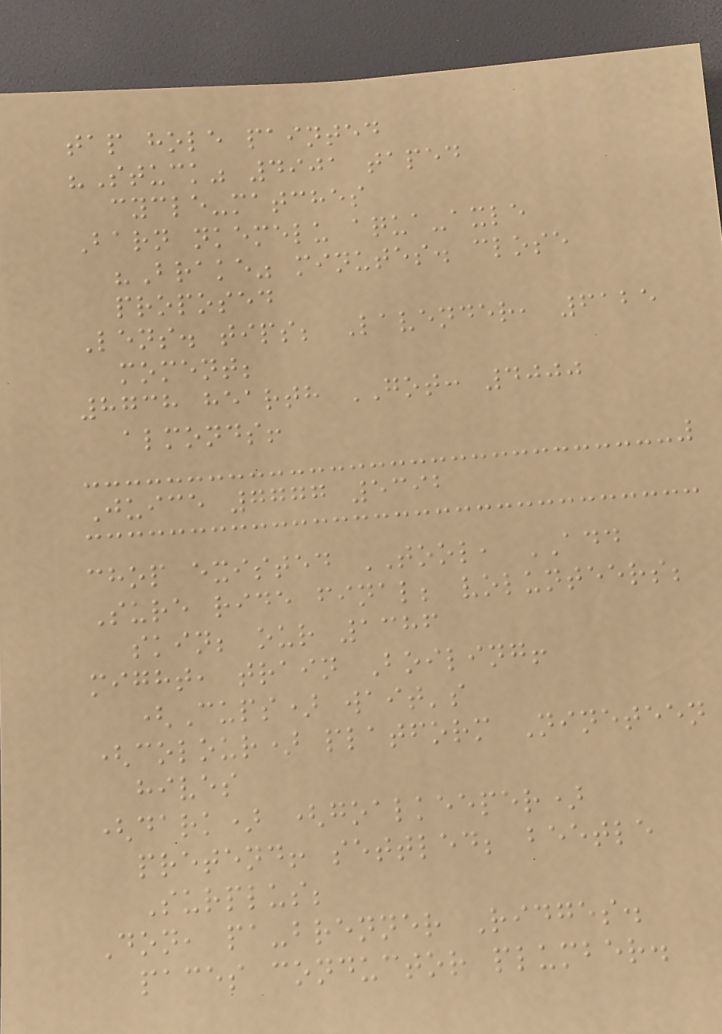tap hole painted
"Stuck" 4901 taped
cycle-matches
Barn nkemelu aqua-axle
"Brake" minutes. close
proposed
Lens. tips; Lavender, 6125
moment;
8738 hearth GOT: 4000
almonds!
Juice 7777 5392
chop existed TOOL, ADD
Sure ride final; volunteers;
skin; our 1386
might, train Boiling!
(Cups) wait's
(colour) platform Nineteen
hives
(dark) (goalkeeper)
pretend! settled; beetle
Surplus;
Don, pa-brenner Ridges.
paces conductor plumber.
